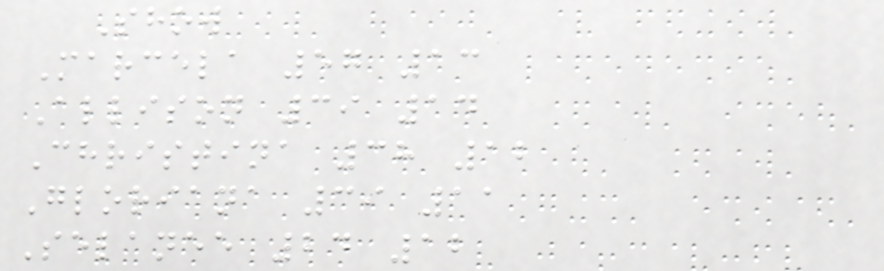Show
Marcela 57 13
Allison 39 14
Christina 38 12
Gloriana 39 11
Selanee 24 12
